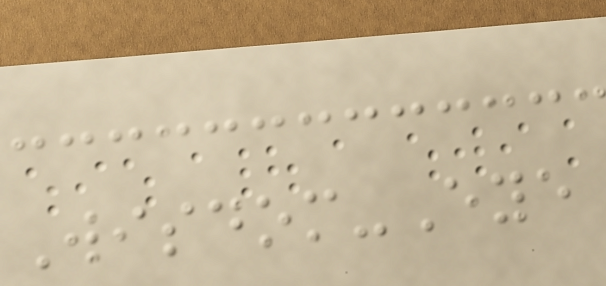Wisdom-Eye
